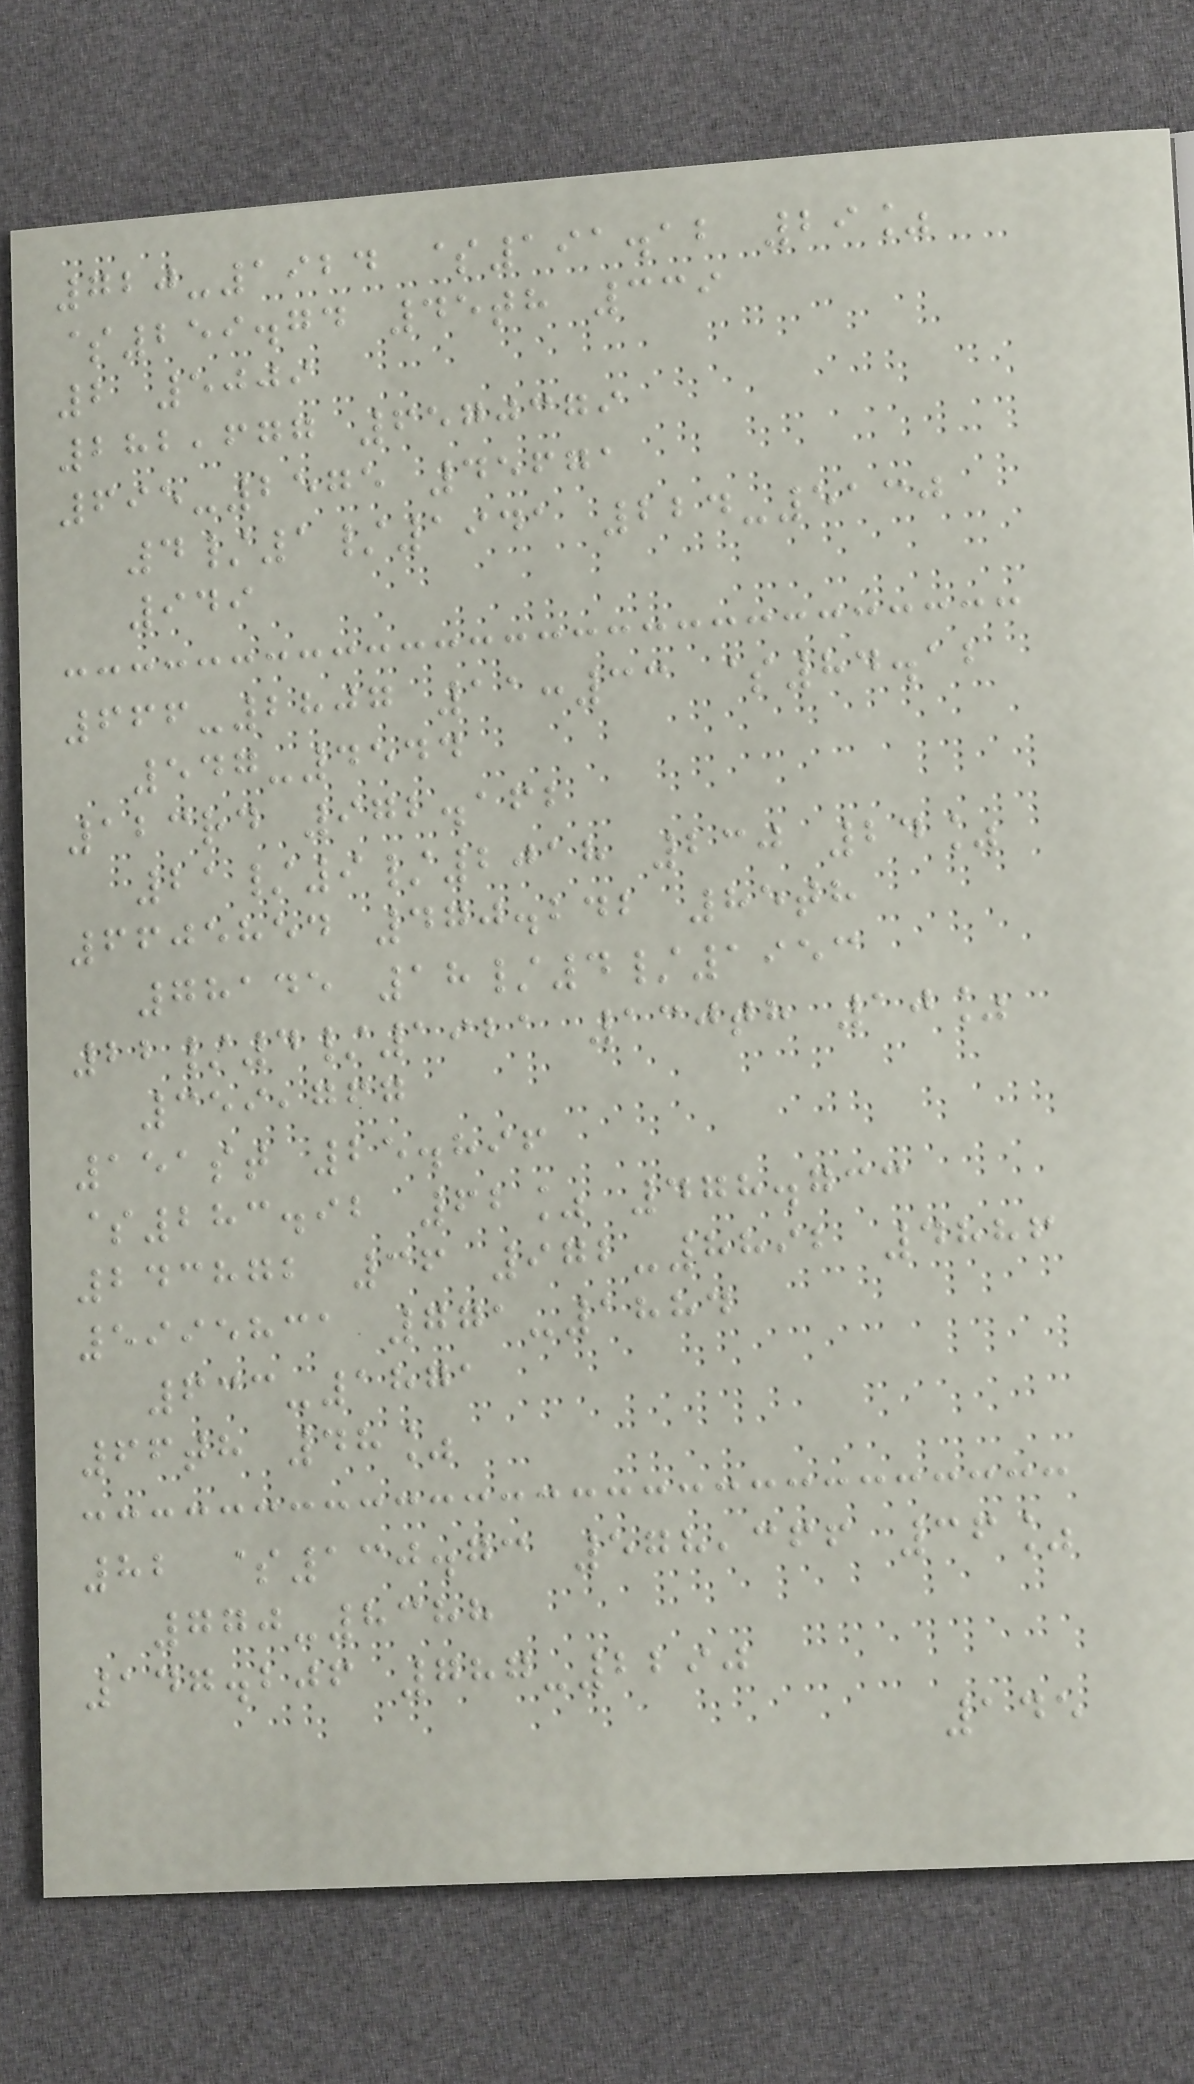720-1924 $191.12 29%
$259.74 45th 339
2 5009
282,677 6570379
695-2575 45671
4/1/1941 224-5130
949
666-2807 11:33 $84.12
547-4544
123rd 972.162
21/9/2018 230 24%
6605854 470.242 85th
78145 18/4/1953
22/4/1921 130th 10%
359,767
151st 25.896
$283.92 62% 478.733
243872 36 972-8892 4886
5995831 771-1884
633-1871
66th 48%
82 $130.73 578,366 36%
770-8388
147.206 787-2290
145
